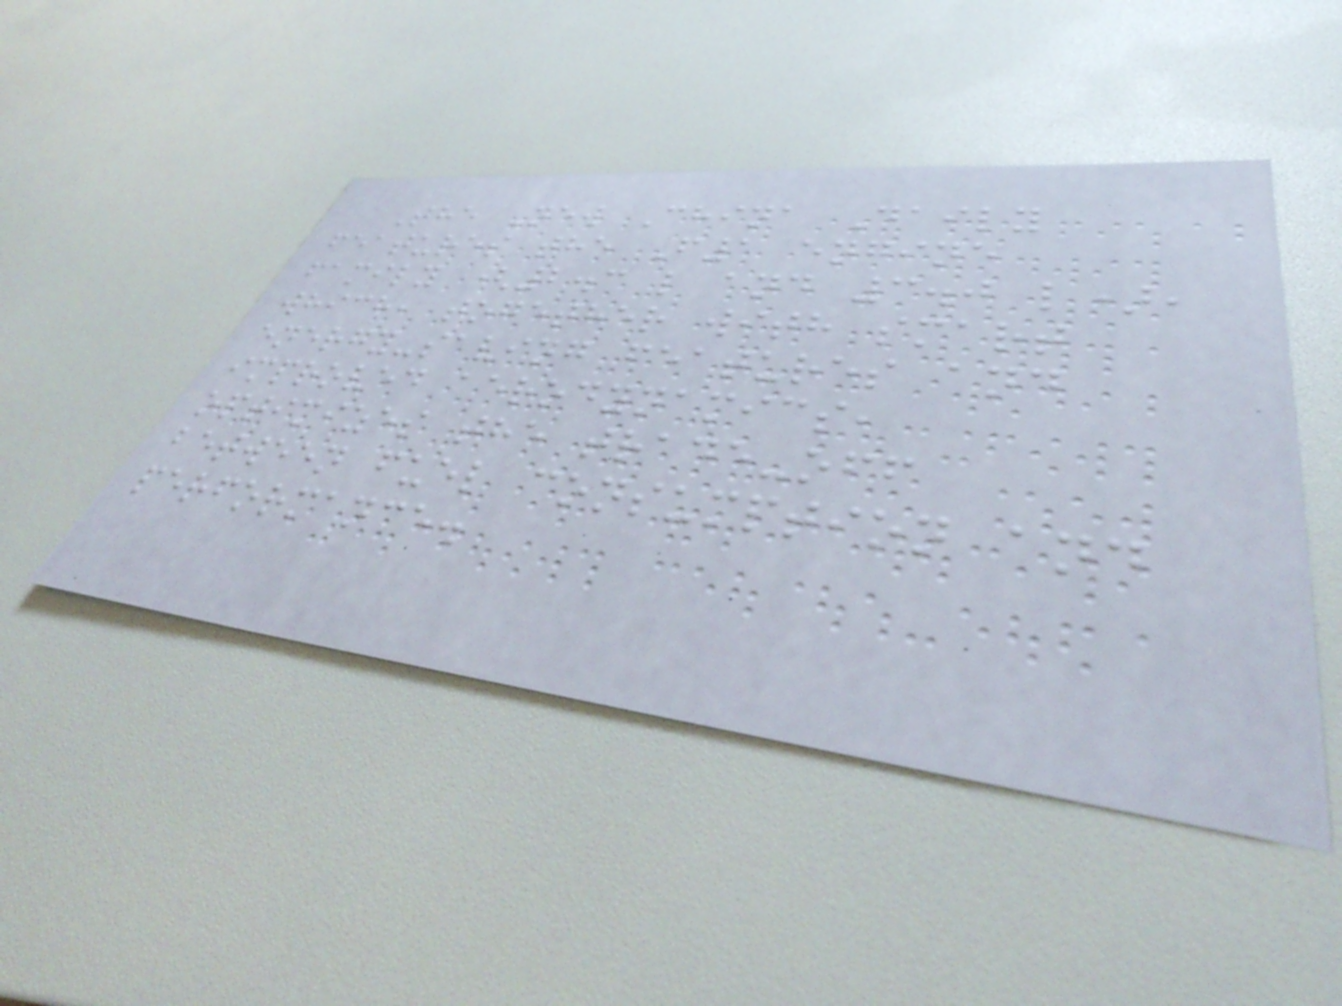The New China Daily
features the F1 engine
family (2.3 l and 3.0 l),
which, together with smart
energy-saving features and
improved aerodynamics,
optimizes the trade-off
between fuel consumption and
performance.
